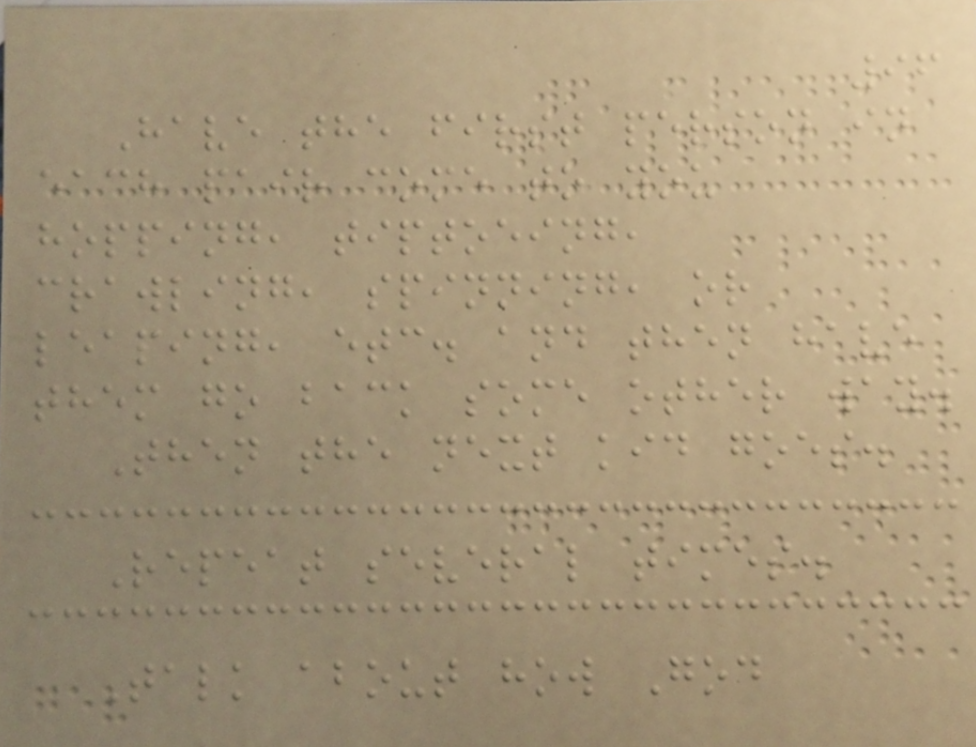96
Have the first person in
each pair come to you
hopping, tiptoeing,
crawling, spinning, or
leaping, etc. and then have
them go back some other way.
Then the next kid goes.
Repeat several times.
Talk about how God
